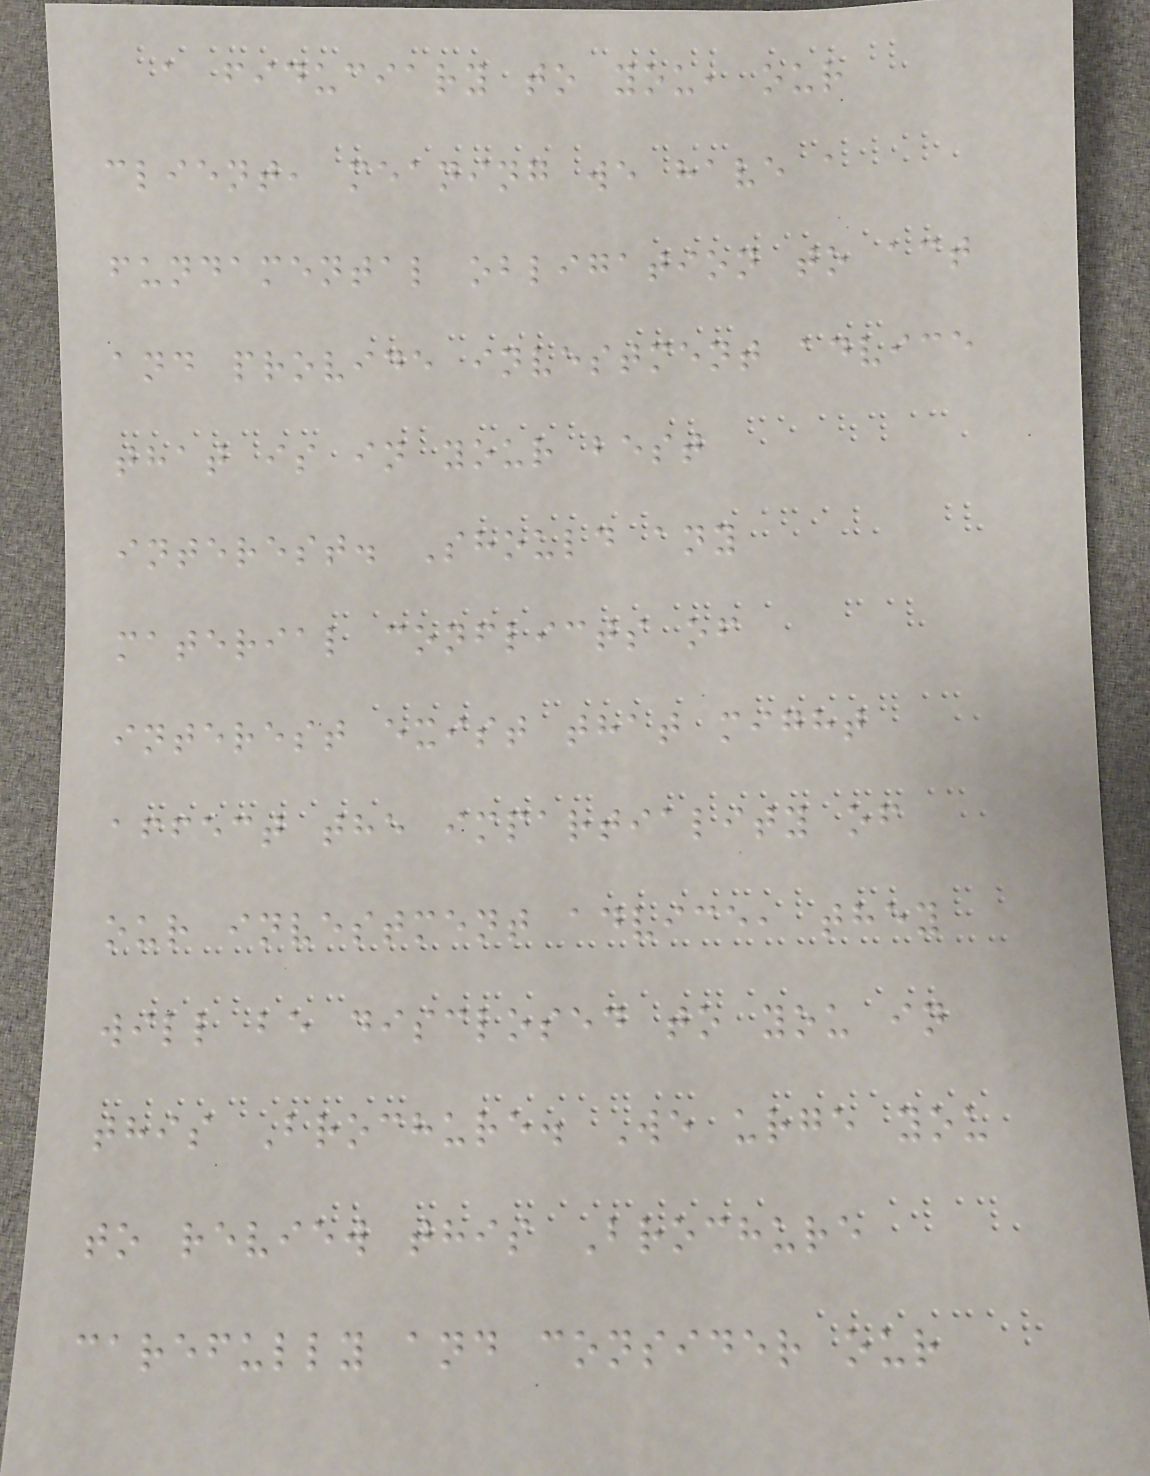a fiduciary to you, our
client, meaning we have a
fundamental obligation to act
and provide investment advice
that is in your best
interest. Should any
material conflicts of
interest exist that might
affect the impartiality of
our investment advice, they
will be disclosed to you in
this Brochure. We urge you
to review this Brochure
carefully and consider our
